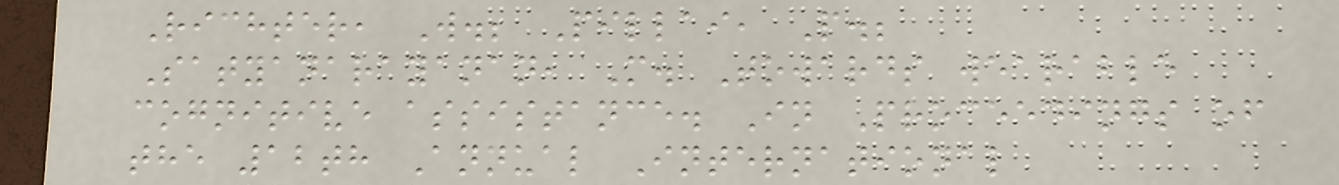Richter, W.; Pillai, P.;
Satyanarayanan, M. Towards wearable
cognitive assistance. In Proceedings of
the 12th Annual International
